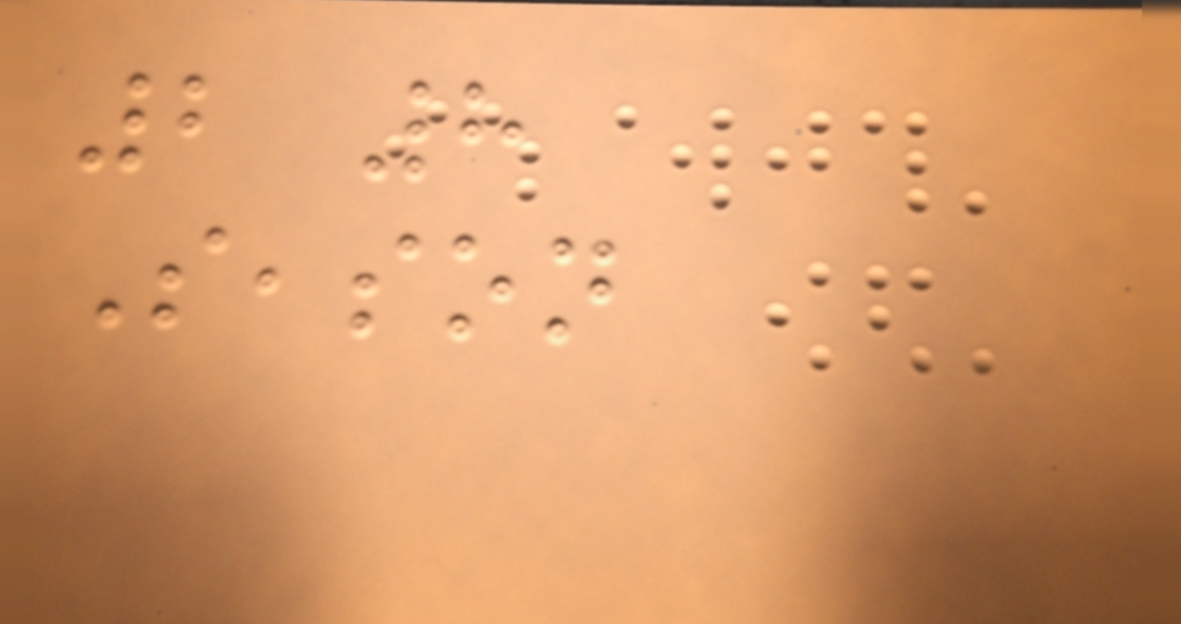2 8
Season
